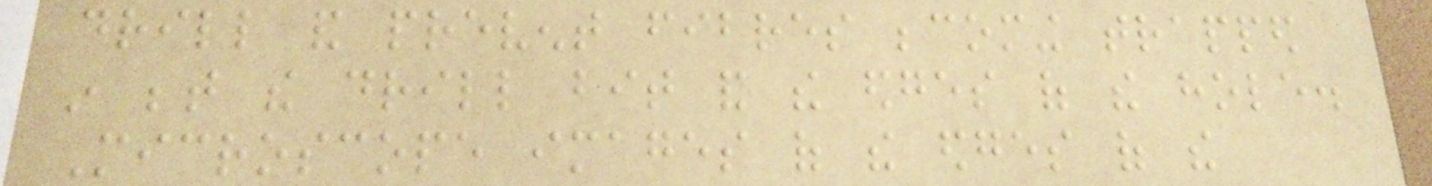drill and prevent fibres becoming trapped
in between the drill bit and the edges of the hole.
Microscope images of the edges of the
